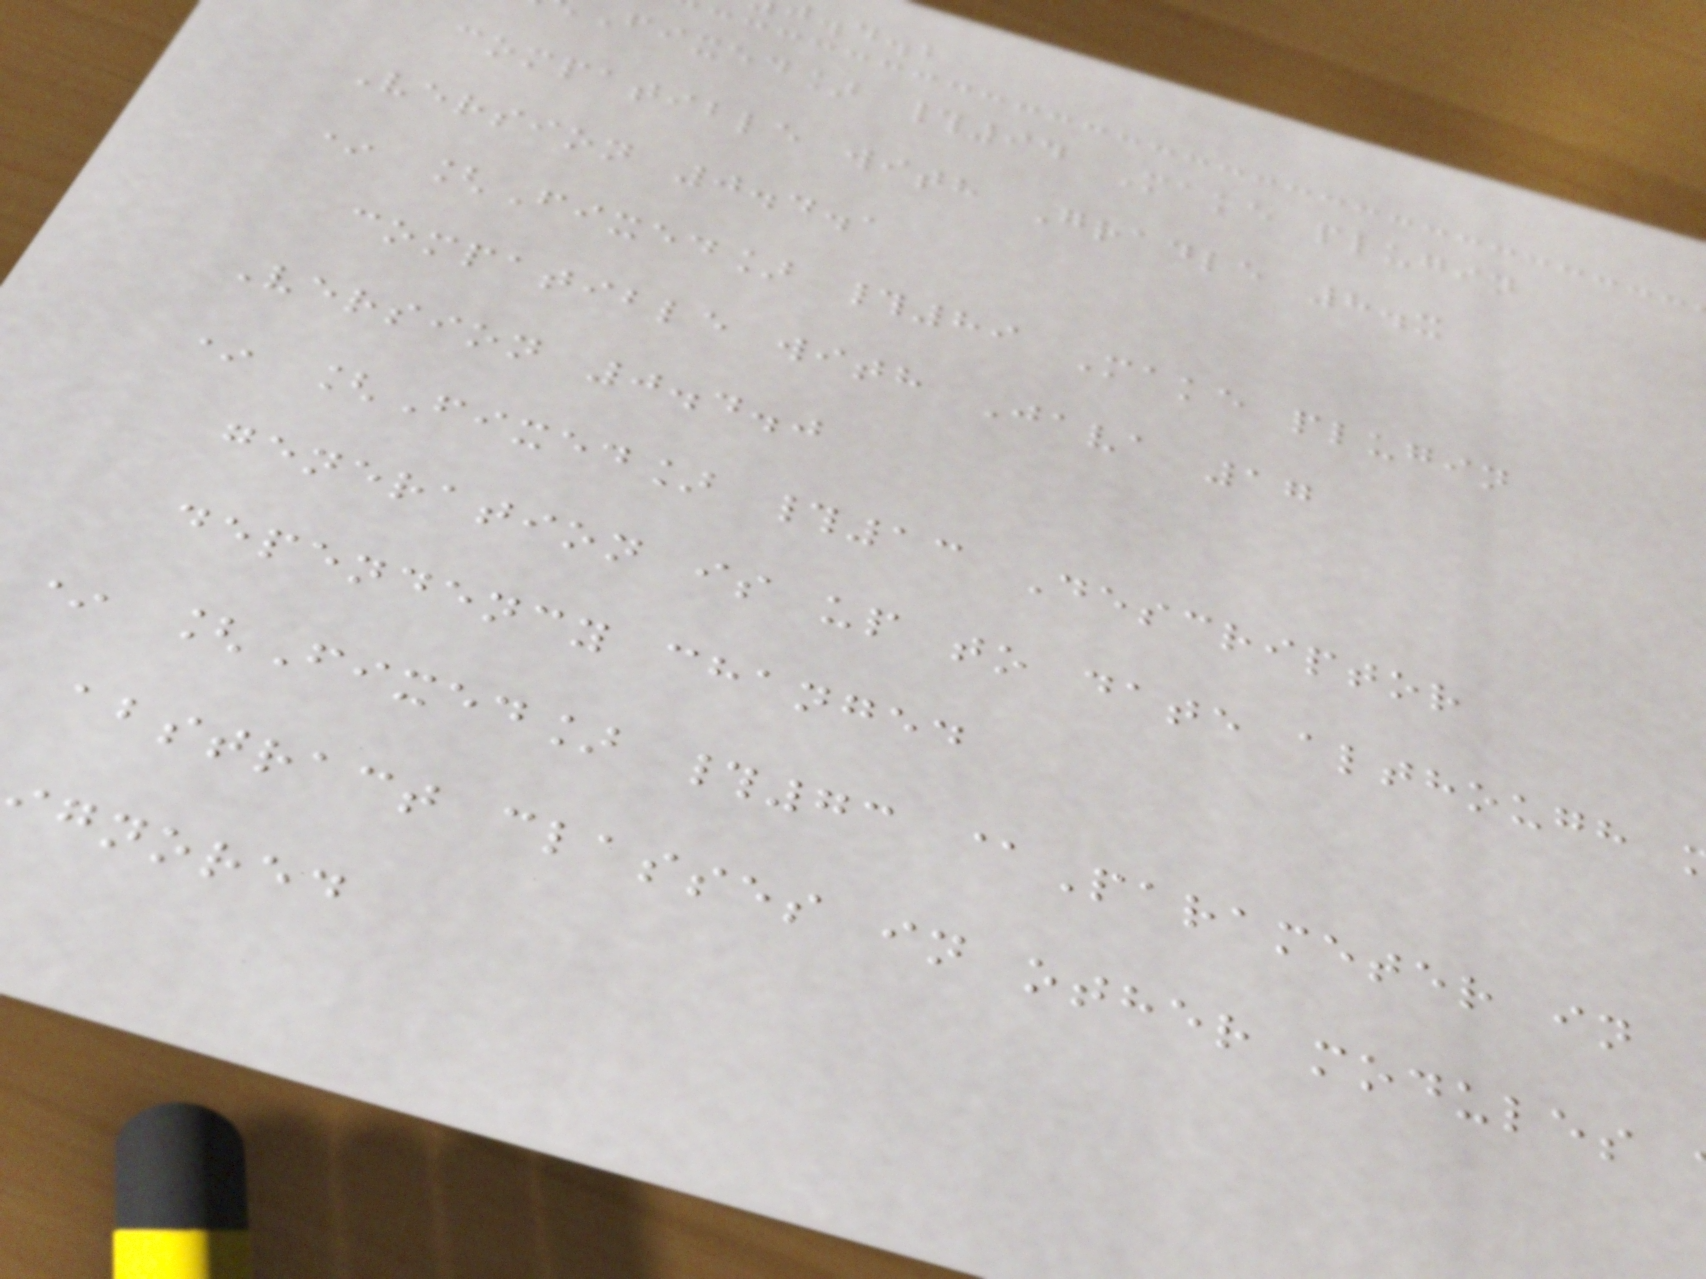.d.b
fixed] #94 Make plugin
compatible with Gradle 8.x
Version 0.4.1
* [Fixed] #89 Make plugin
compatible with Java 17
Version 0.4.0
* [Fixed] #13 Descriptor
generation is up to date although
dependency changed
* [Fixed] #73 @Parameter in
abstract classes in other modules
gnored
